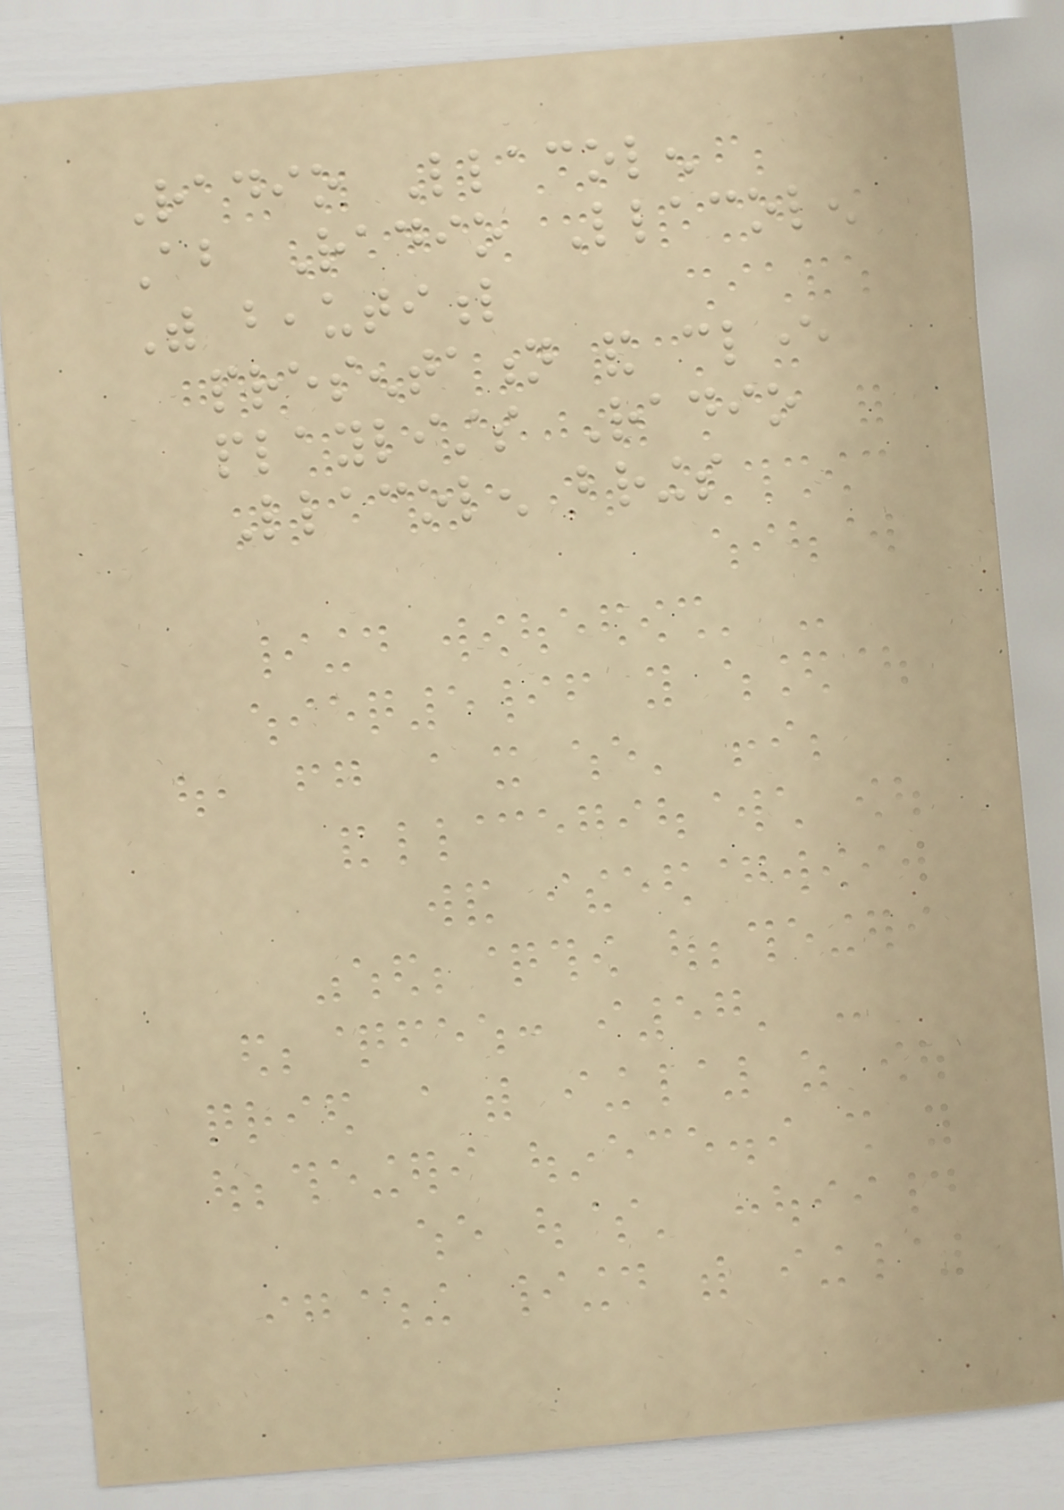Radio Llacolen
About Radio Llacolen
With beautiful
presentation and clever
playlists Radio
Llacolen brings
